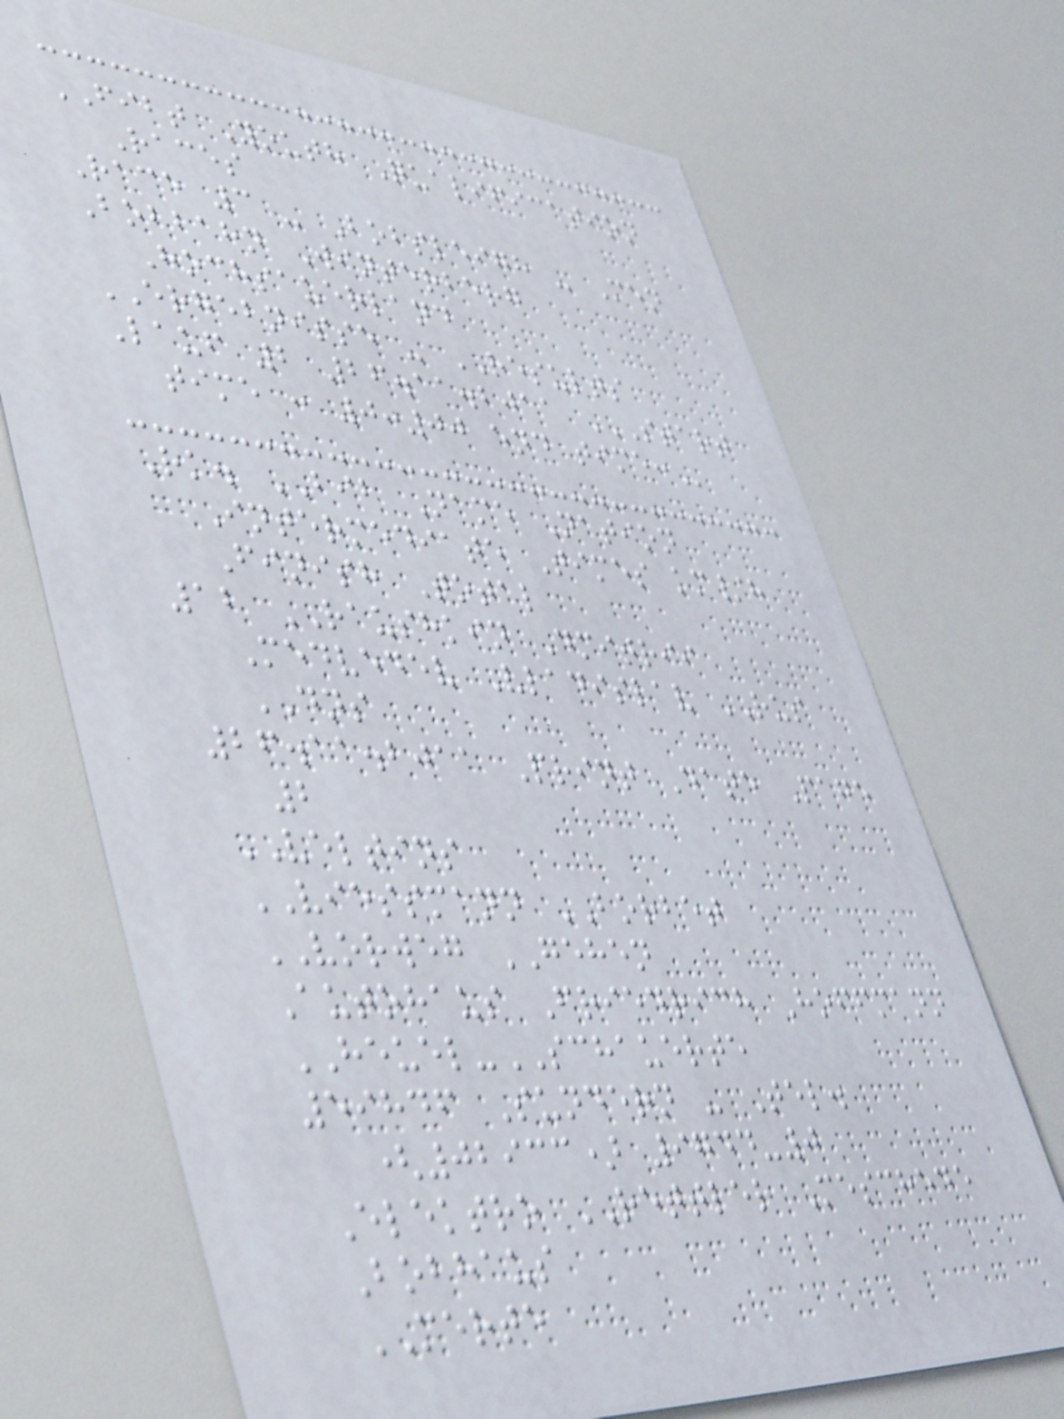FIBT Youth Qualification
Races
Race 3 - Bobsleigh - Men
Bobbahn Winterberg
Hochsauerland
ERGEBNISSE - RESULTS
Lauf 2 26.11.2011 START
TIME : 0:00 END TIME:
Rk. BIB Name Nation
Intermediate Times km/h
Finish Total
12 RAUSHKIN Dmitrii
Medvedev Vladislav RUS
DNS
26.11.2011 Print Date Page
2
VELTINS
VIESSMANN BORBET
VORWEG GEHEN
Autohaus Friedrich Hoffmann
HEUEL-SCHAUERTE
59846 Sundern - Tel.
(02933) 9744-0
Elektro RETTLER Meschede
Bobhaus
MERTE
